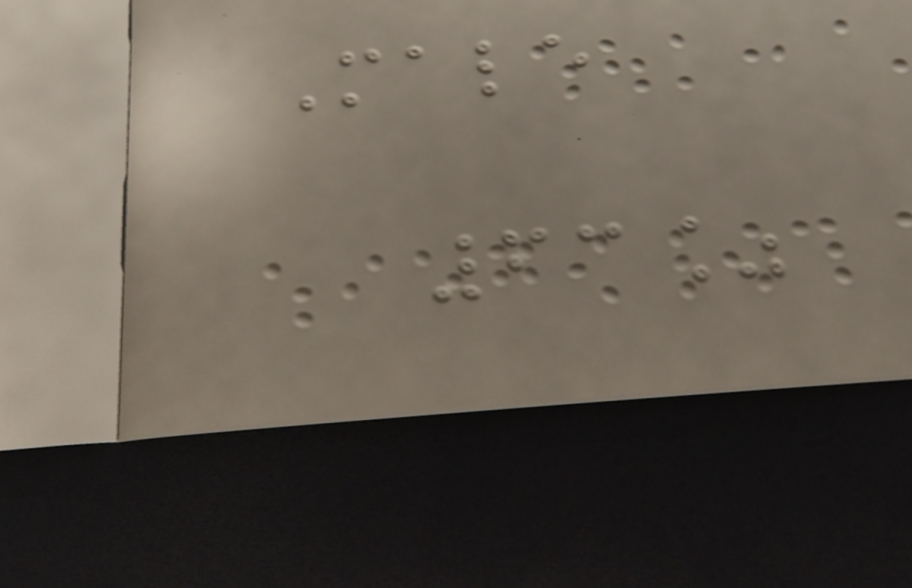Male
63%
